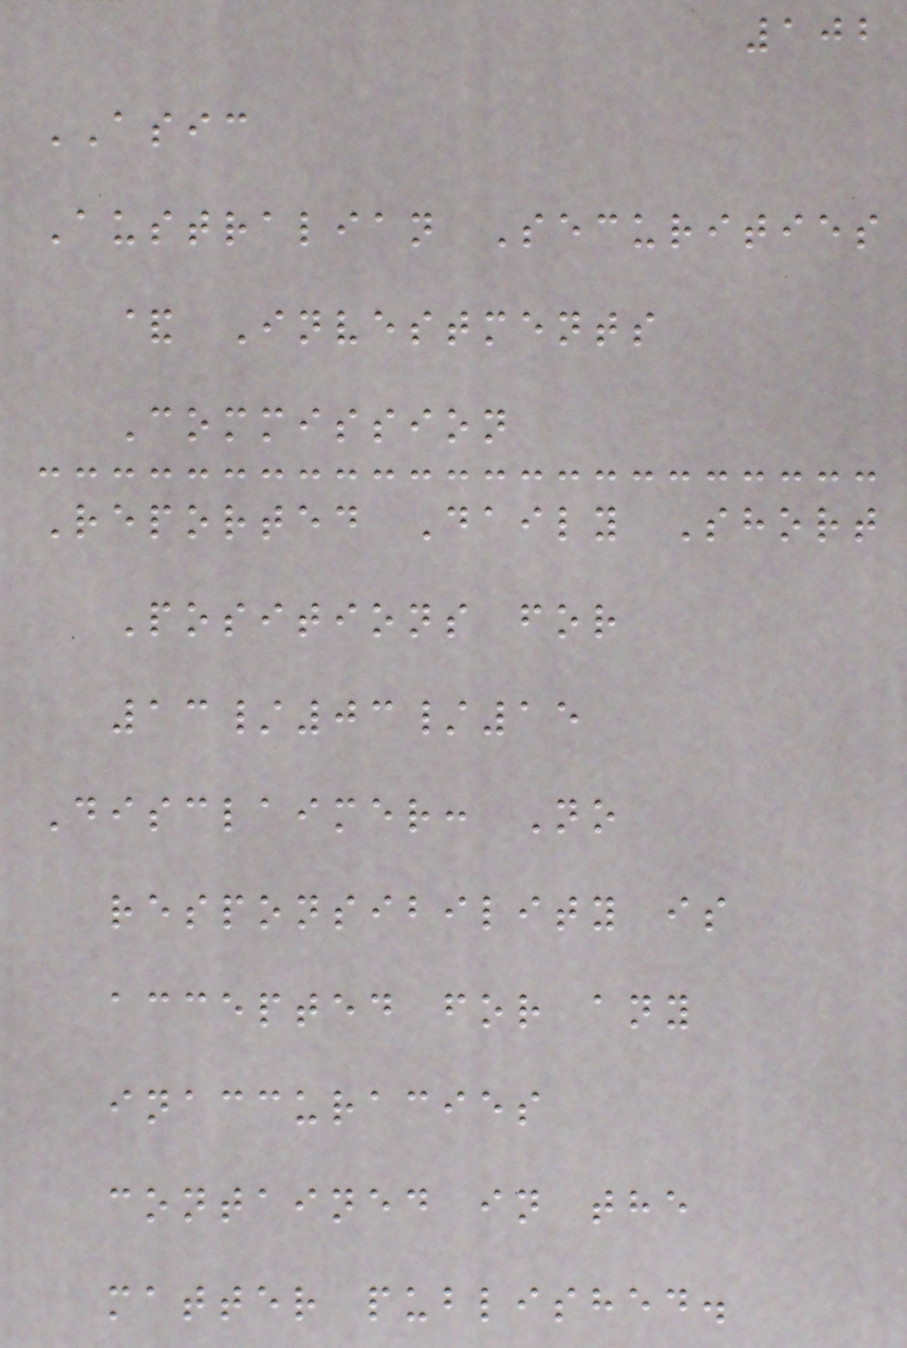102
ASIC
Australian Securities
& Investments
Commission
Reported Daily Short
Positions for
13/03/15
Disclaimer: No
responsibility is
accepted for any
inaccuracies
contained in the
matter published.
